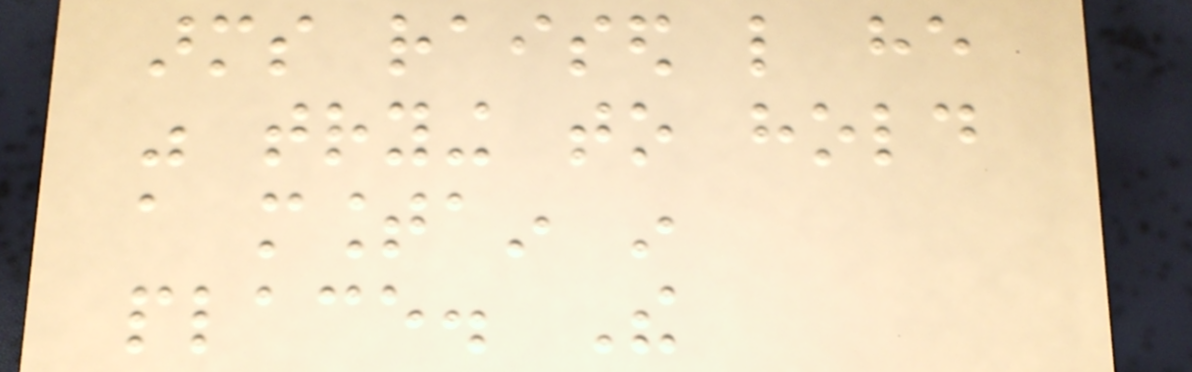arms raised like he
was trying to hold
a mountain in
place. The
